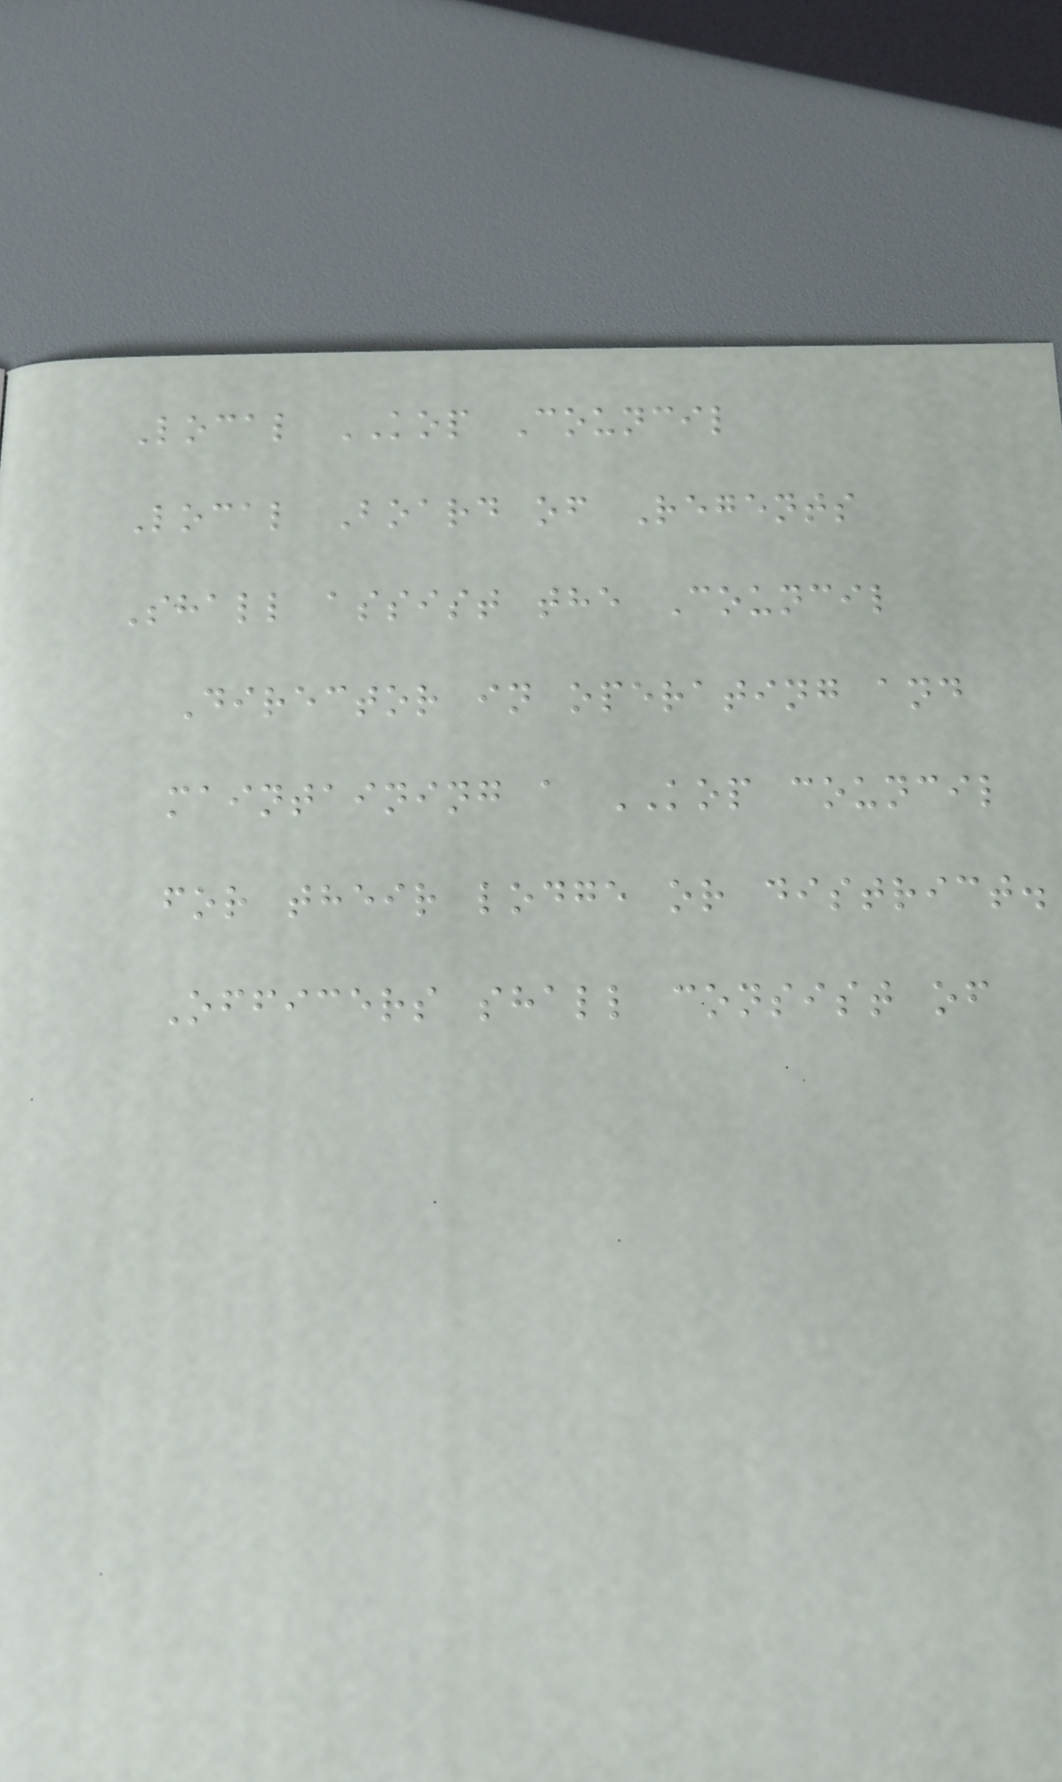Local KOP Council
Local Board of Regents
Shall assist the Council
Director in operating and
maintaining a KOP council
for their lodge or district.
Officers shall consist of
